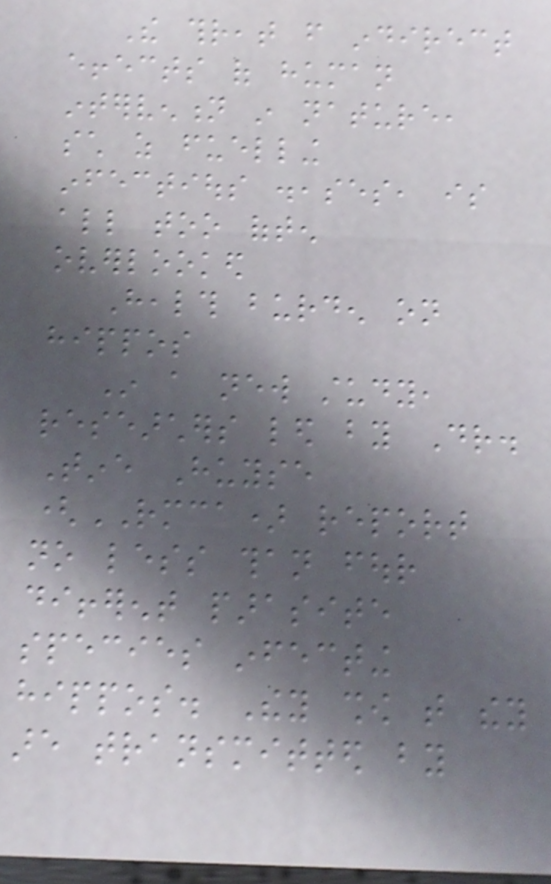The threat from indirect
effects of human
intervention in nature,
such as fuelling
infectious diseases, is
all too often
overlooked
Health burden on
hippos
In a new study,
researchers led by Dr.
Tine Huyse
(RMCA) report
no less than four
different parasite
species infecting
hippos. They show that they
are transmitted by
